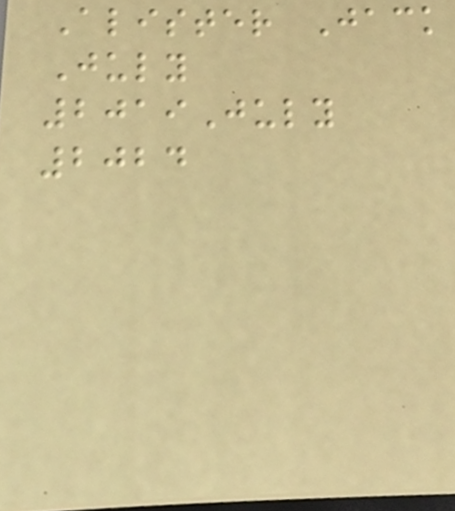Alister Jack
July
2019July
2024
